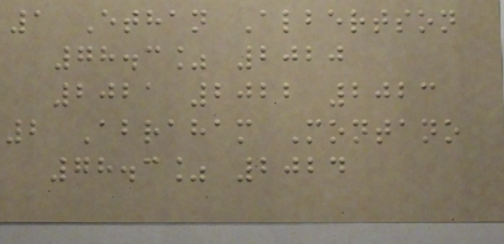1 Ethan Albertson
78.3% 2020
2021 2022 2023
2 Abraham Montano
78.3% 2024
